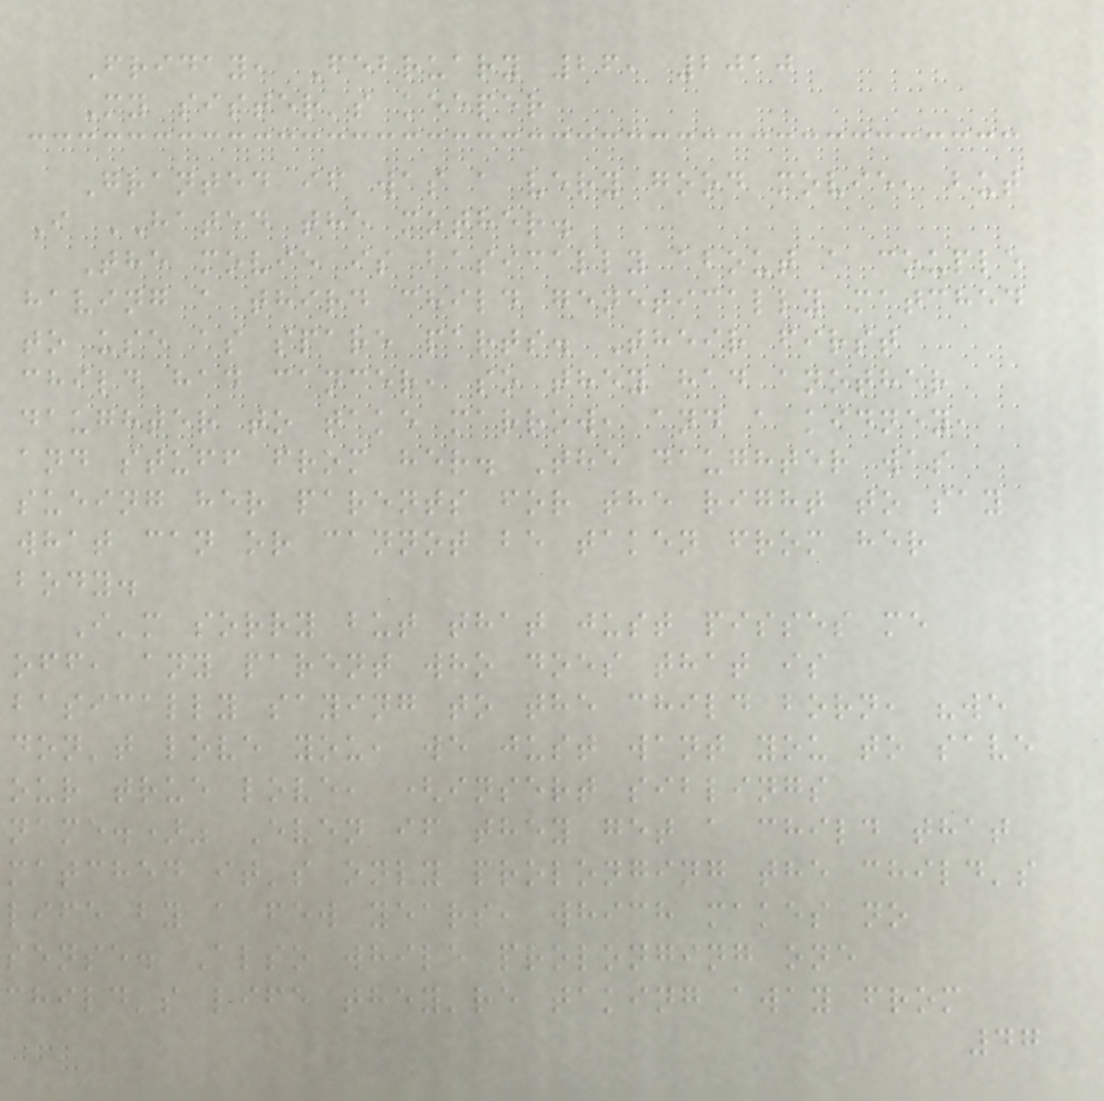Friday, February 26, 2010
My sister's keeper
Granted if was a very good movie, but
I HATED the mother.
The movie is basically about a couple
having a third child genetically matched
to use as spare parts. Their first
child had cancer, so they had another
daughter to take marrow, and a kidney,
and stuff from her. The daughter was
sueing her parents for the right to say
what can or cannot be taken from her
body.
I'm sorry but that just pisses me
off, any parent who does that is
basically saying to the child born, "we
don't love you, we just want you to save
our true love, (insert siblings
name.)" Even if they get a child that
matched it's only prolonging the child's
life by a few years, which makes no
sense. Also while prolonging one
child's life they're taking away from
47
